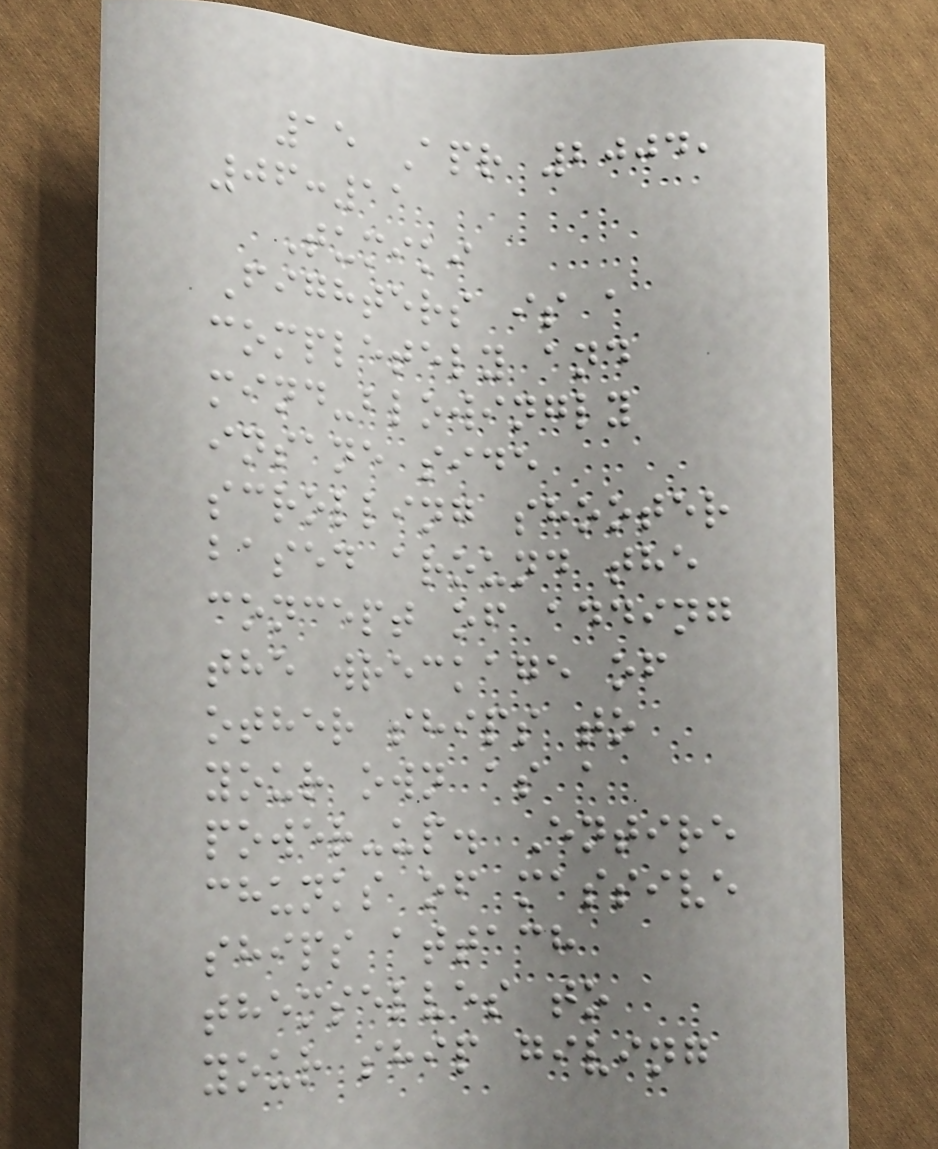15 Apr 2004,
06:11
Tumiki
Fighters is a
completely and
mind-blowingly
insane side
scrolling shooter
based around the
concept of adding
the wreckage of
other ships to
your own as a
power-up. Entire
chunks of massive
ships attach
themselves to
your ship giving
